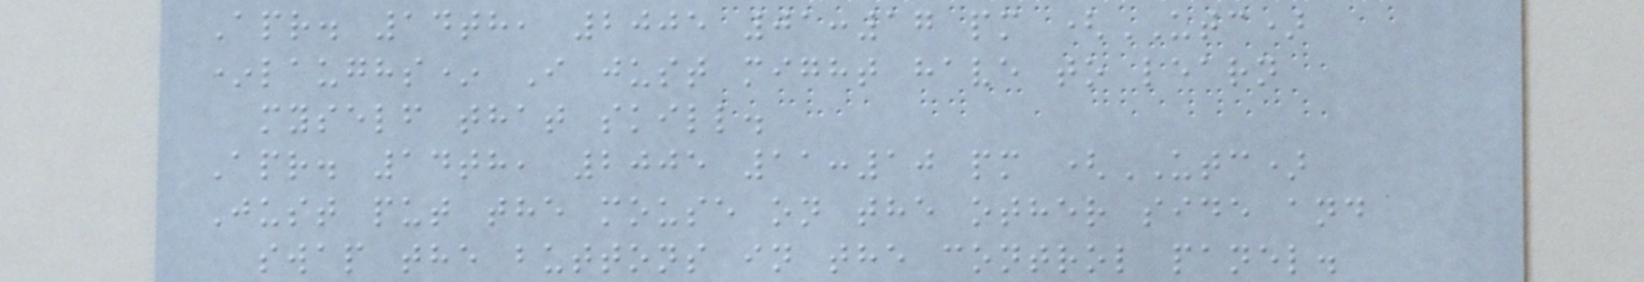Apr. 14th, 2005 01:17 pm (UTC)
*laughs* I just might have to learn
myself that skill.
Apr. 14th, 2005 11:10 pm (UTC)
Just put the mouse on the other side and
swap the buttons in the control panel.
